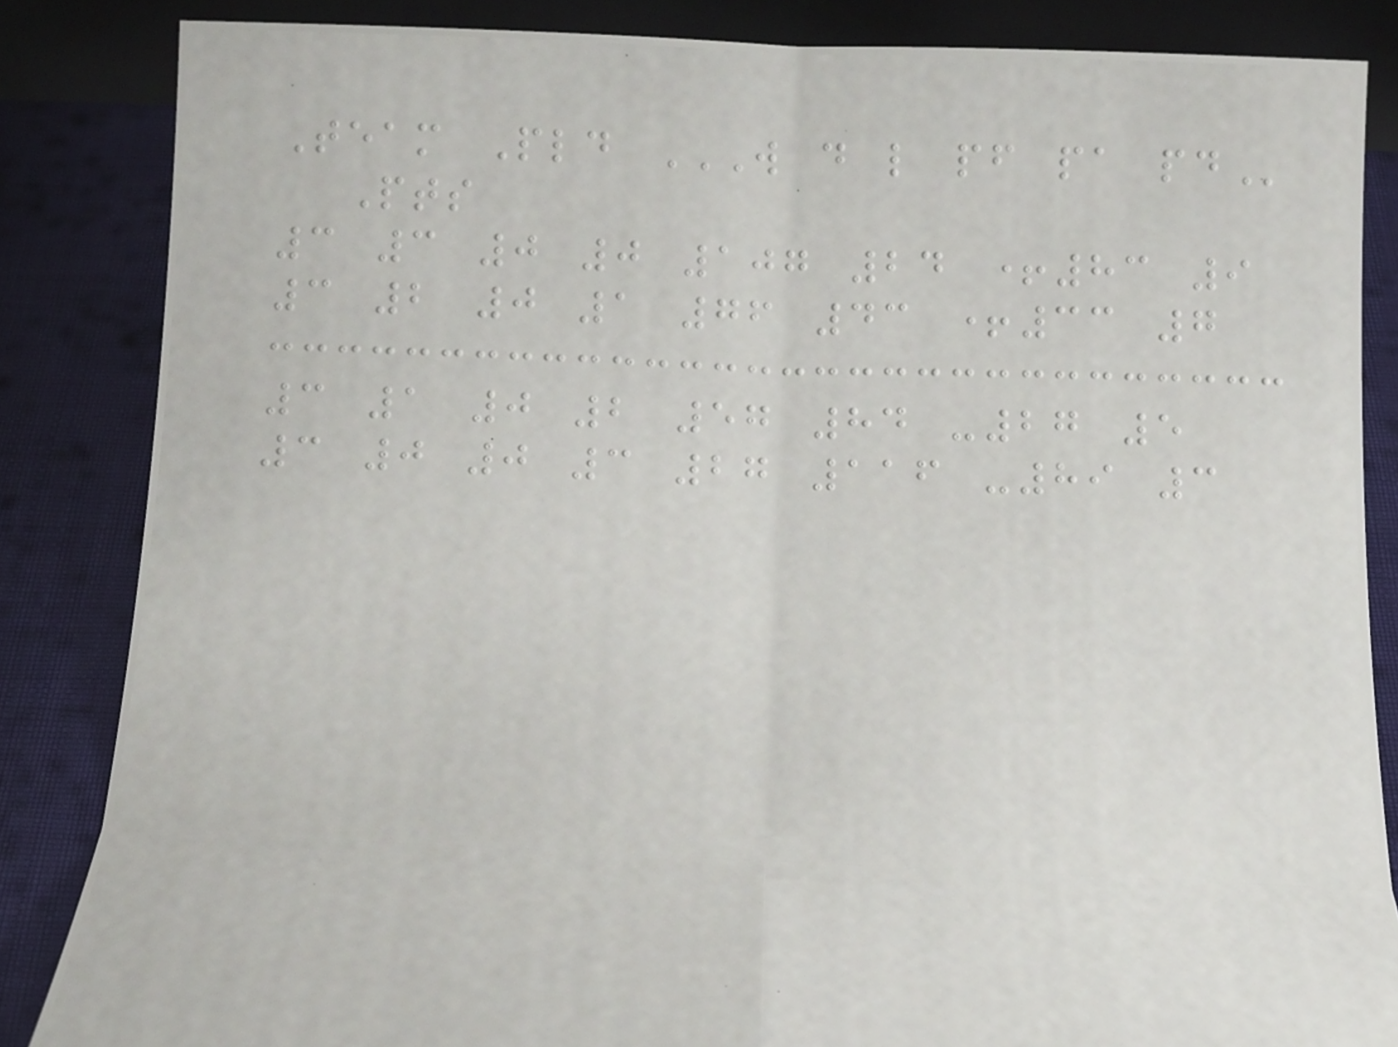Team Pld W D L PF PA PD
Pts
3 3 0 0 107 24 +83 9
3 2 0 1 76 43 +33 7
3 1 0 2 57 84 -27 5
3 0 0 3 27 116 -89 3
